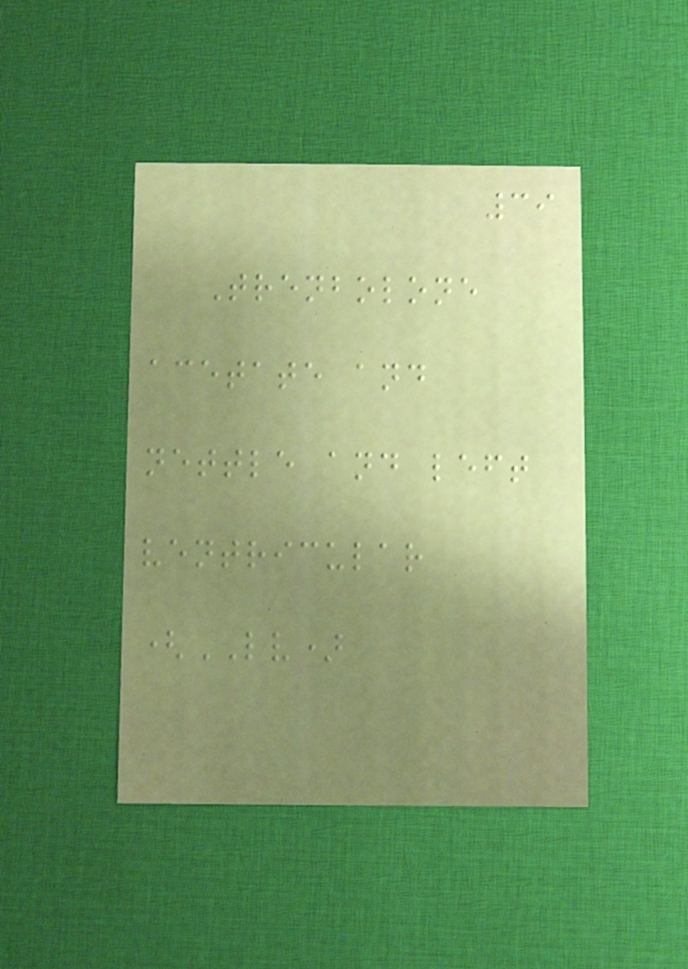39
Trenbolone
acetate and
nettle and left
ventricular
(LV)
